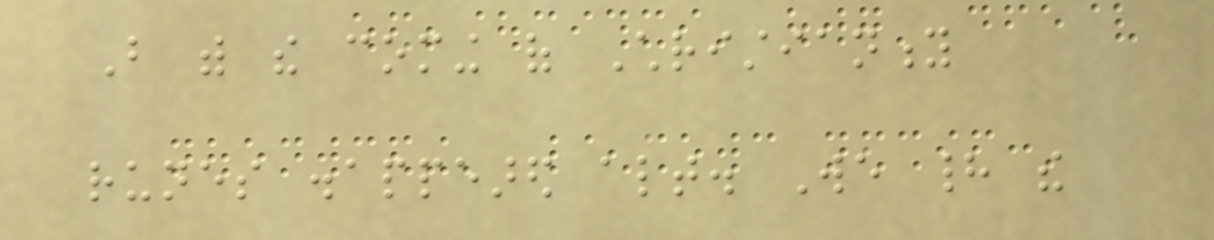But with the coming of Christianity
runes disappeared altogether. We had the
